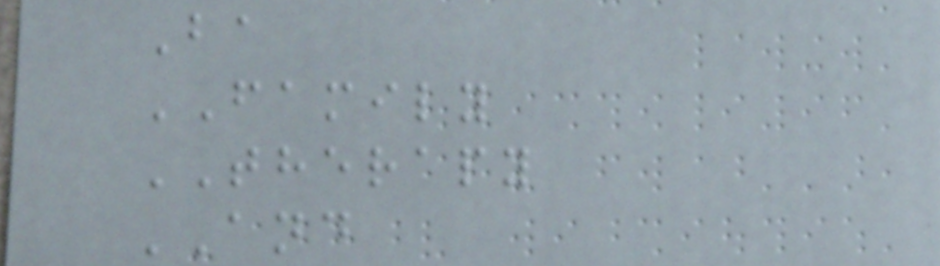Ba
FAMILY
THERAPY
AND
